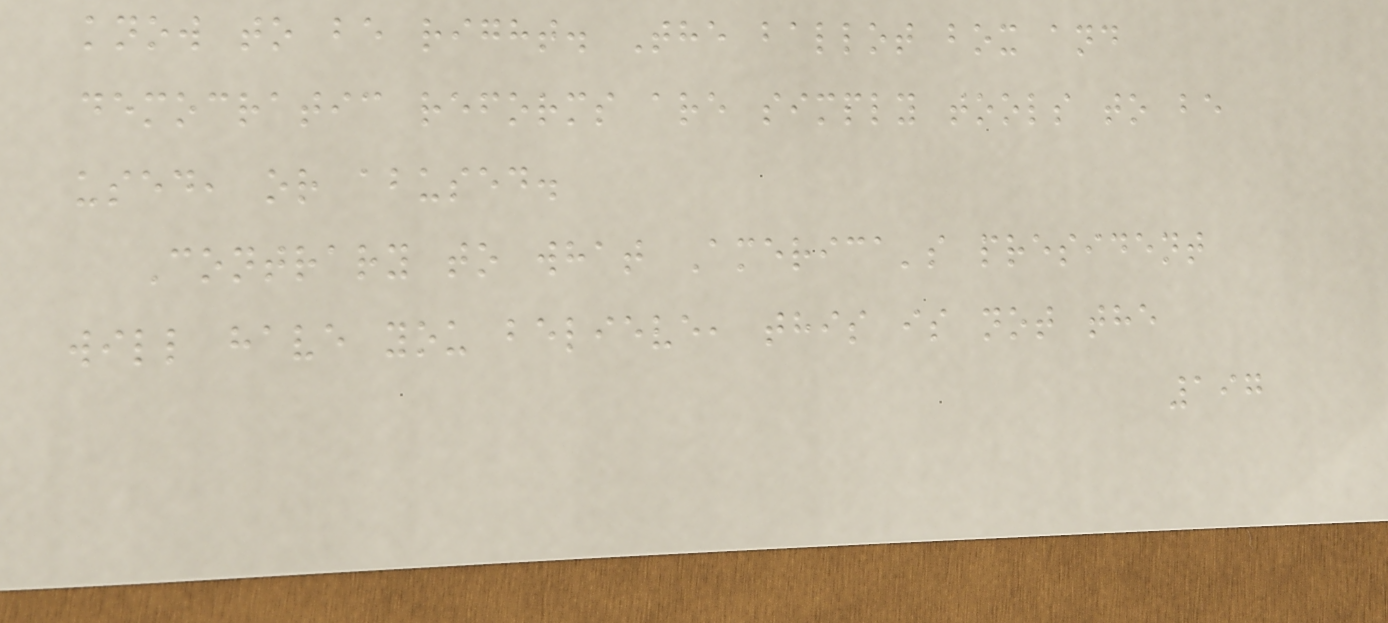know to be right. The ballot box and
democratic reforms are simply tools to be
used, or abused.
Contrary to what America's president
will have you believe, this is not the
197
